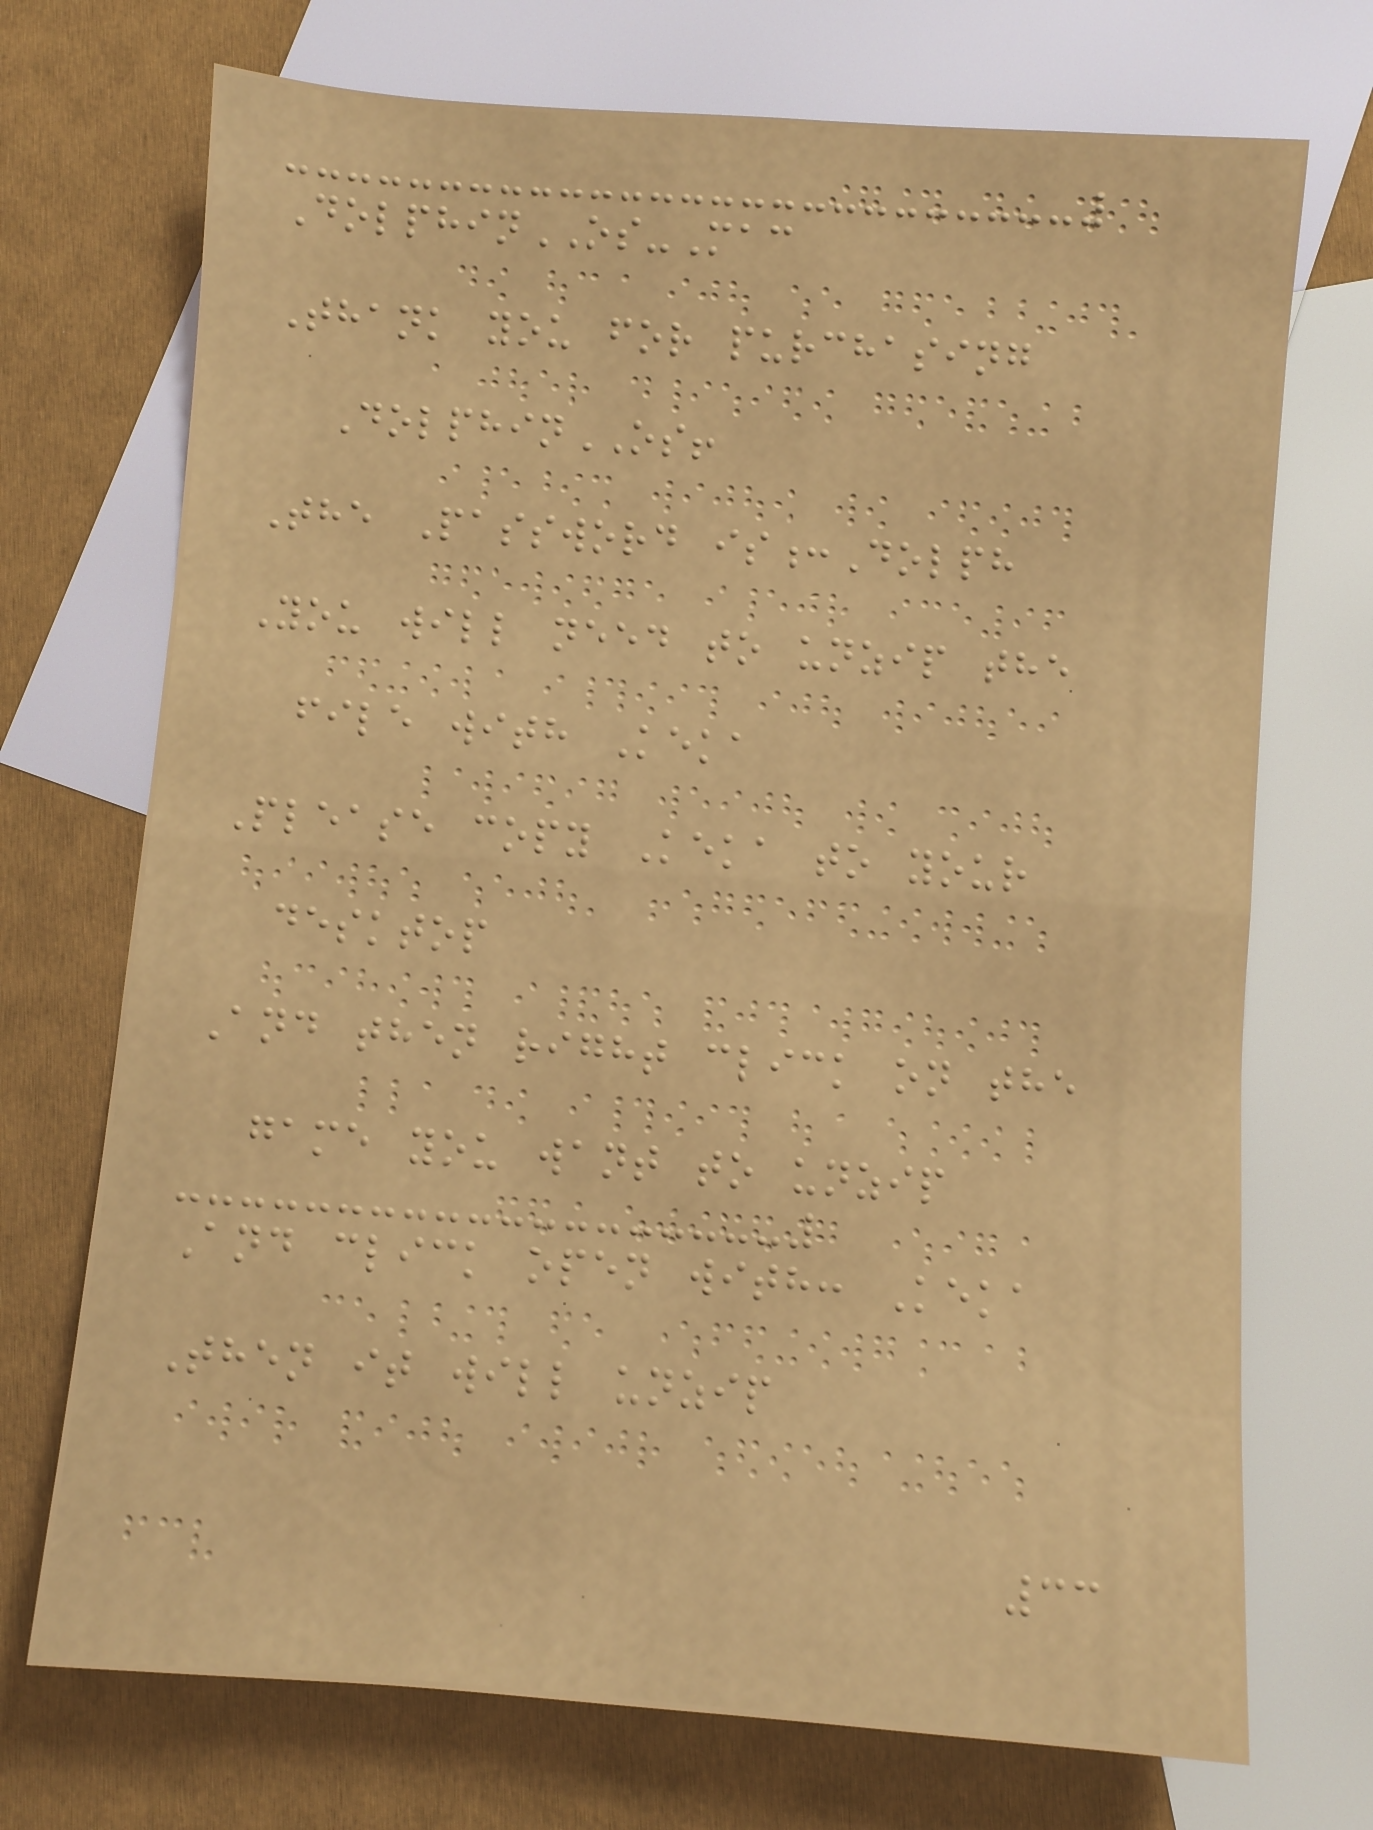DolphinOS-Mac
Thank you for purchasing
DolphinOS!
The Password is:Dolph
You will need to unzip the
file with Keka
Please copy Keka to your
desktop
And then right click on the
game you want to unzip
And click open with: Keka
Then it will unzip
33
